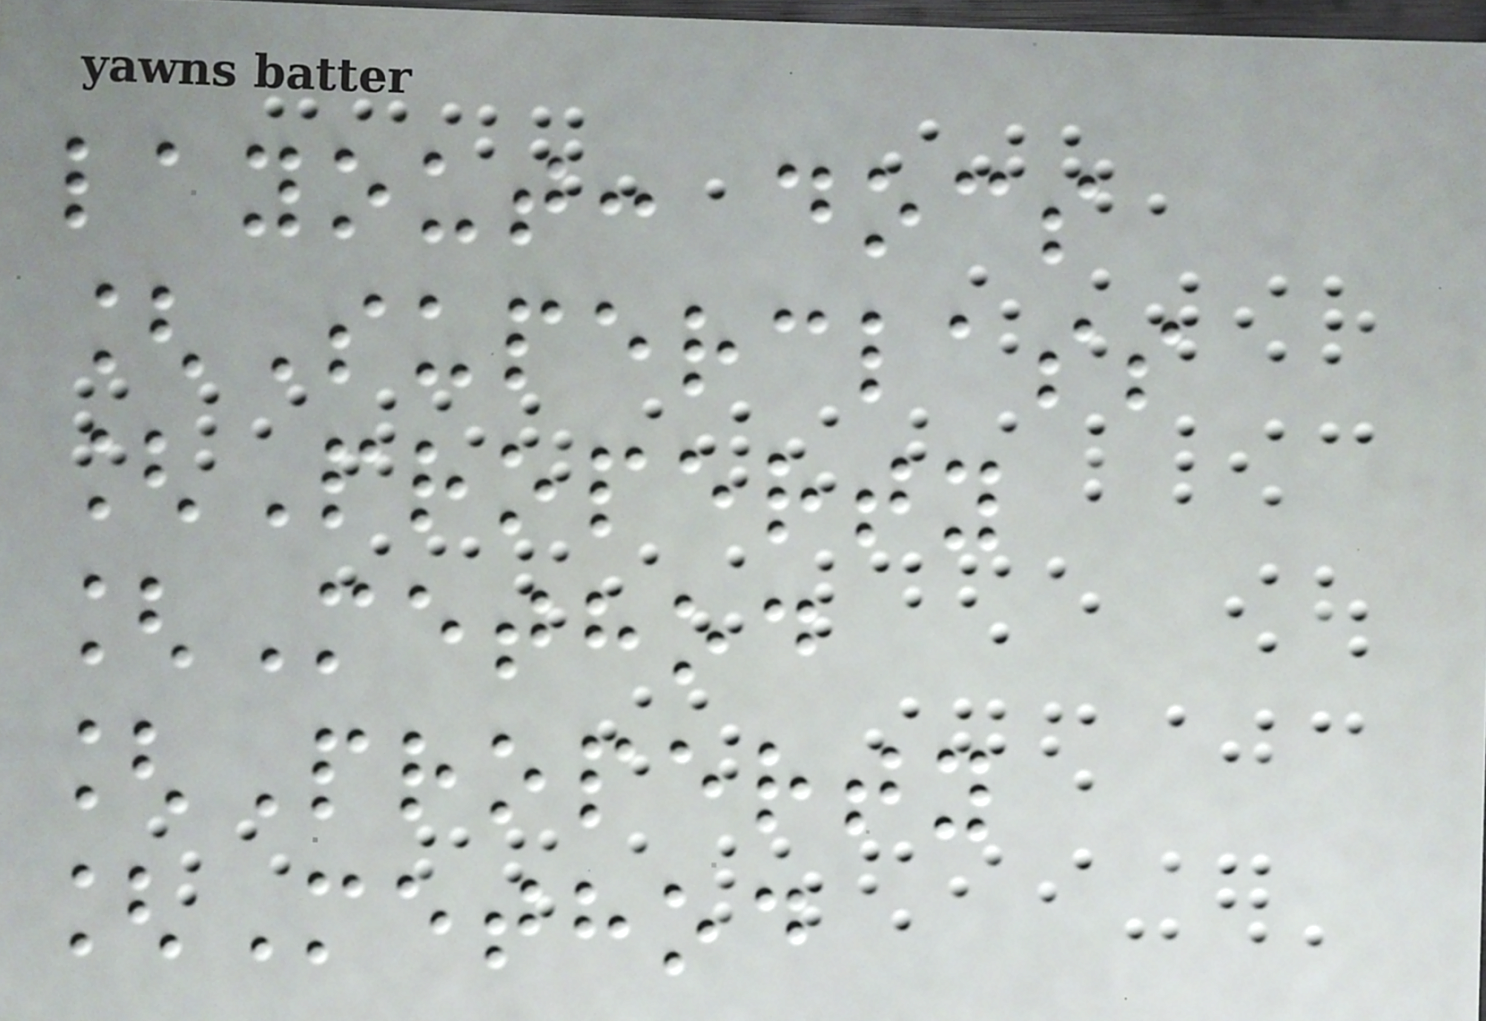layout: docs
[Superclass
[Property
[Method
[Property
[Method
